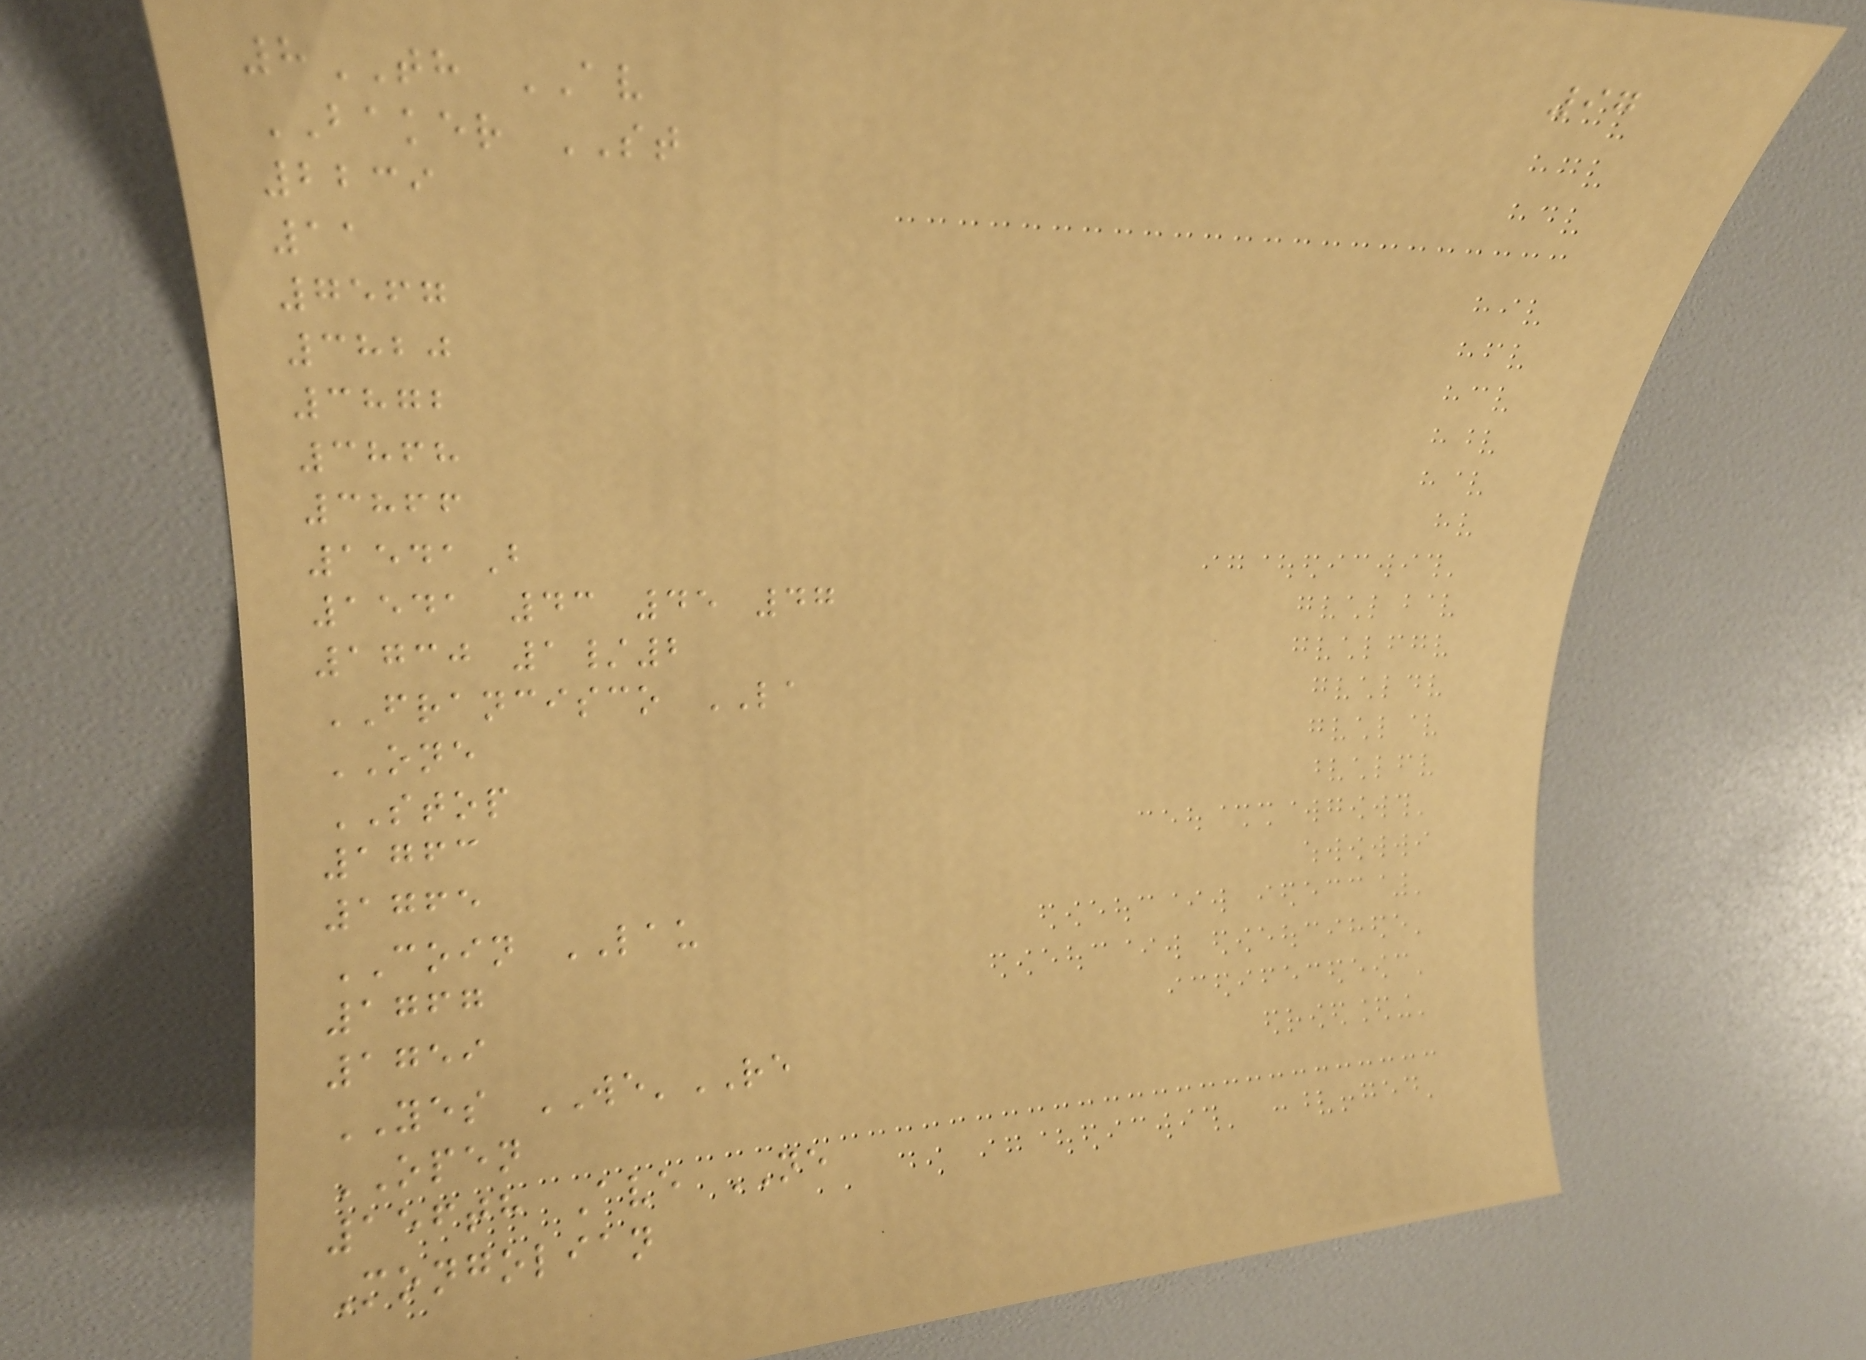97
8TH AV
BAKER ST
2239
11
7567
3820
3872
3868
3866
1541B
1541 43 45 47
1730 1/2
FRANCISCO LA
ONE
STOP
1763
1765
COIN LAU
1767
1759
YES WE'RE
OPEN
156th Ave NE
Mongolian
